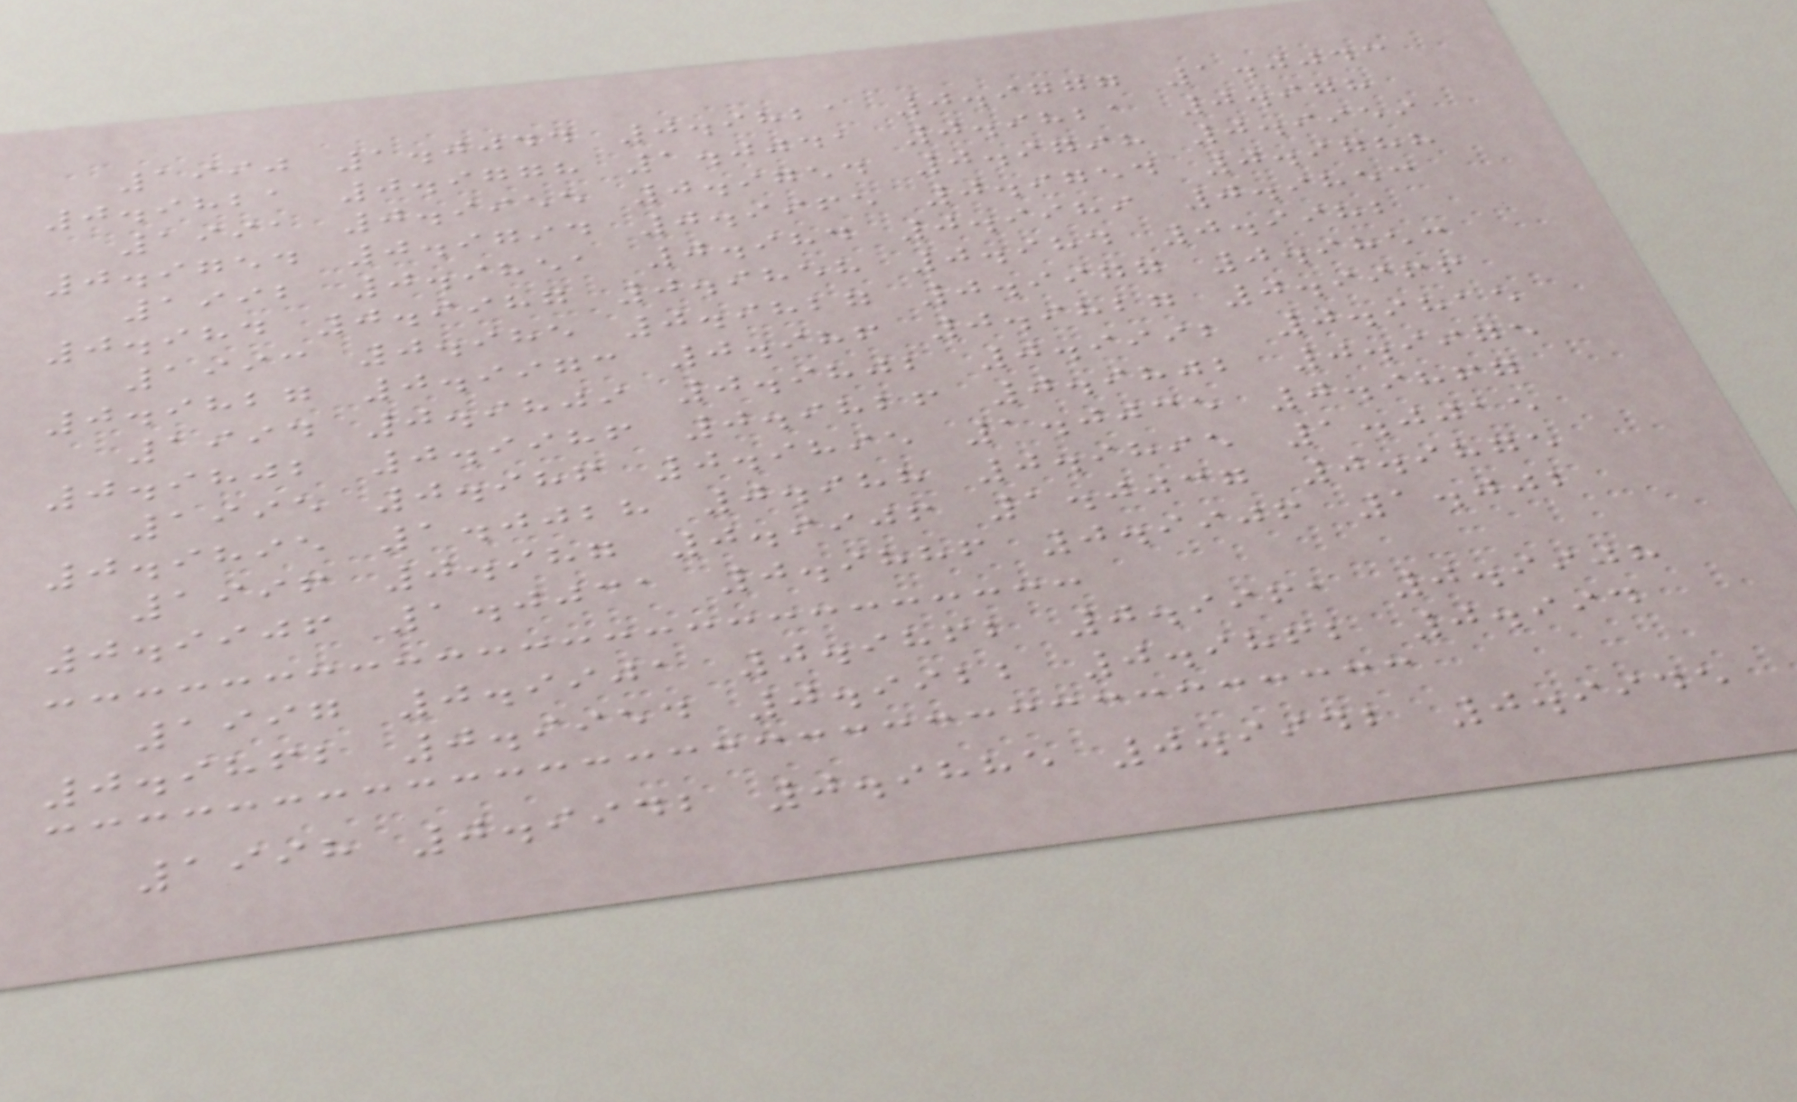1990 1.0044 0.9821 0.9777 1.0043
0.9821 0.9778 1.0041 0.9821 0.978
1991 0.9955 0.9754 0.9798 0.9959
0.9754 0.9794 0.9965 0.9754 0.9788
1992 0.9851 0.984 0.9989 0.9853
0.984 0.9987 0.9858 0.984 0.9982
1993 0.985 0.9827 0.9977 0.9853
0.9827 0.9973 0.986 0.9827 0.9966
1994 0.9809 0.9802 0.9992 0.9815
0.9802 0.9986 0.9826 0.9802 0.9975
1995 0.986 0.9895 1.0035 0.9867
0.9895 1.0028 0.988 0.9895 1.0015
1996 0.987 0.9906 1.0037 0.9875
0.9906 1.0031 0.9886 0.9906 1.002
1997 0.9901 0.9862 0.9961 0.9908
0.9862 0.9954 0.9922 0.9862 0.994
1998 0.9942 0.9885 0.9942 0.9945
